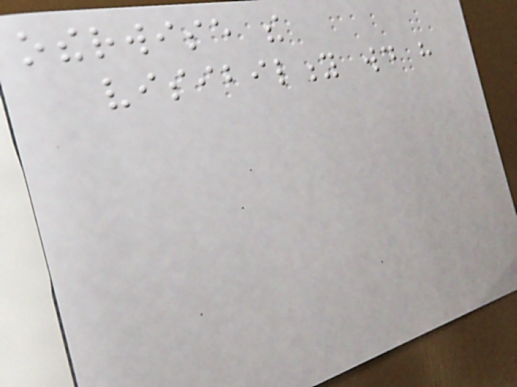otherwise the
visibility would have
